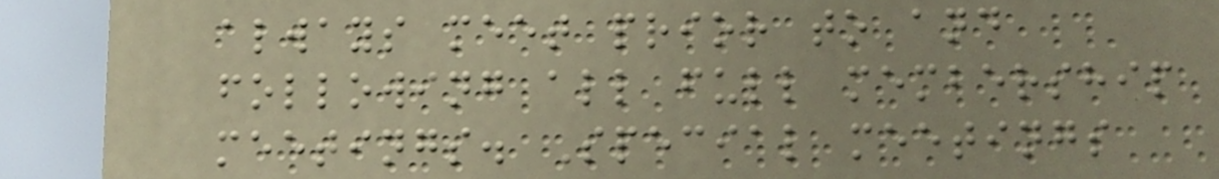always meet prior to and
following all full membership
meetings. Special meetings
